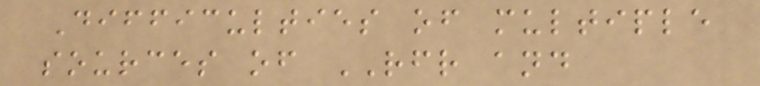Difficulties of multiple
sources of RFR and
